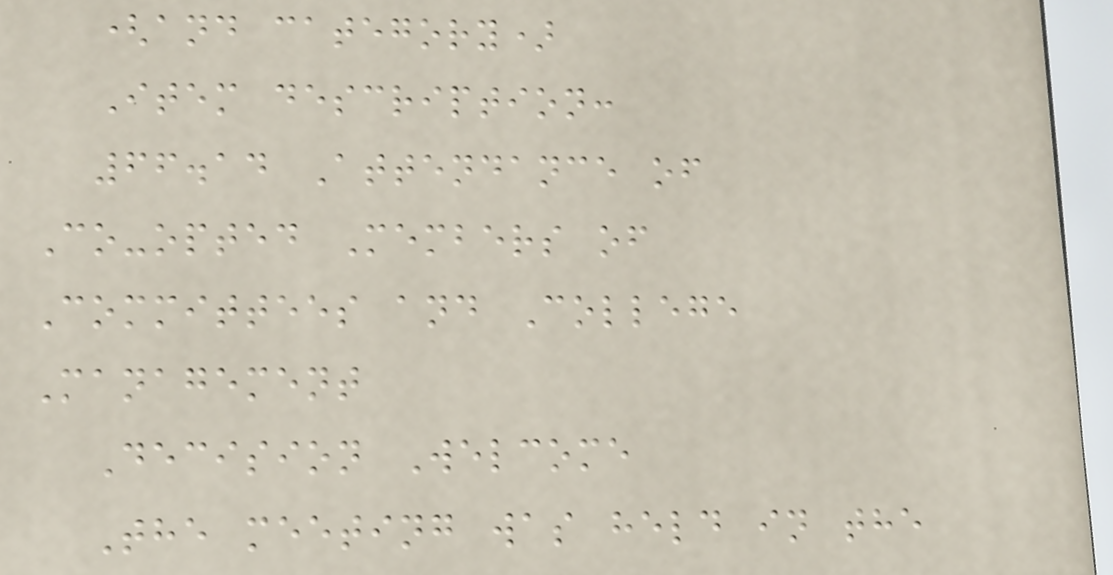(and category)
Item description:
66.14 Attendance of
Co-opted Members of
Committees and College
Management
Decision Welcome
The meeting was held in the
